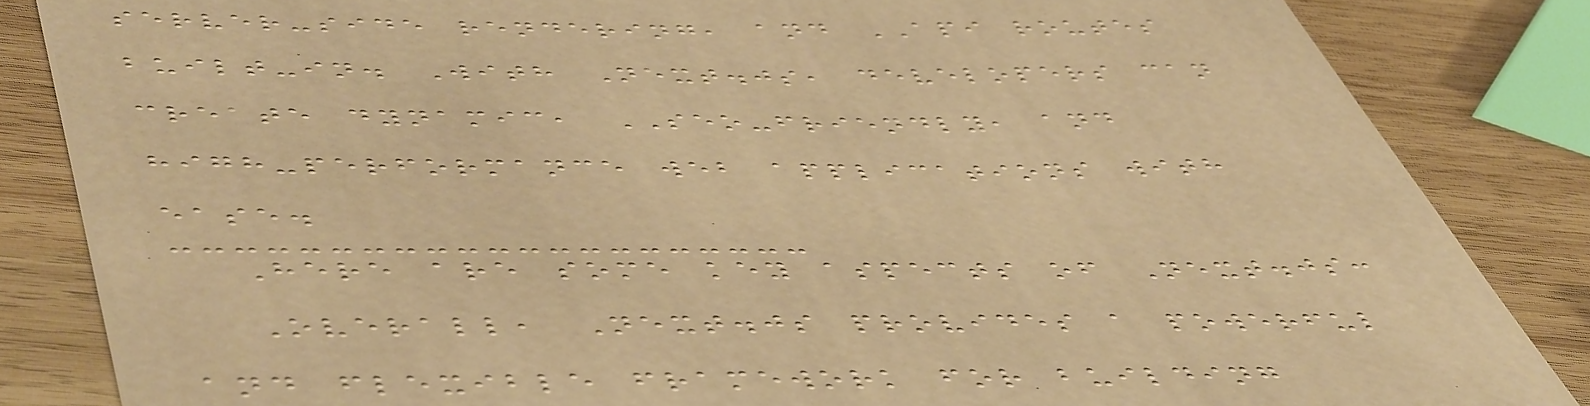server-side rendering, and API routes
built-in. With Next.js, developers can
create dynamic, SEO-friendly, and
high-performance web applications with
ease.
Here are some key aspects of Next.js:
Overall, Next.js provides a powerful
and flexible framework for building
